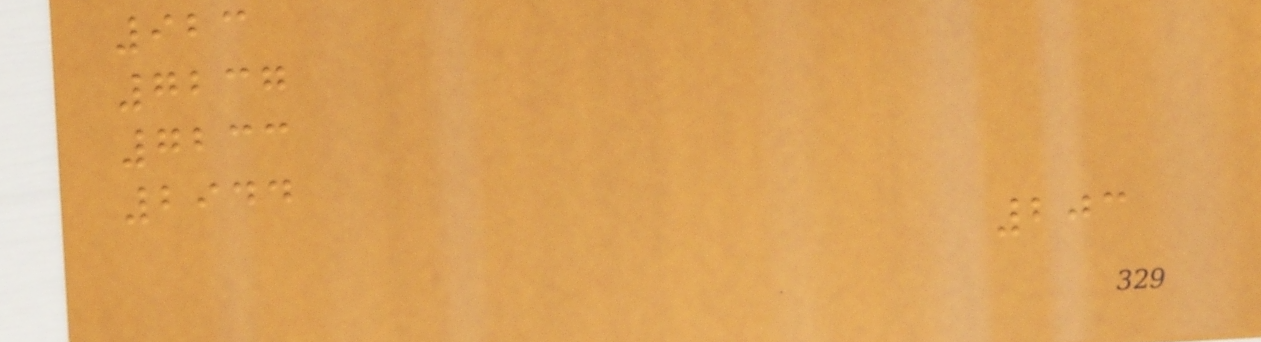923
7237
7233
2944
203
